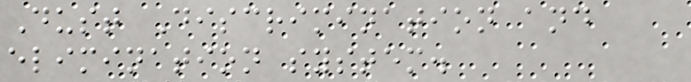Dust Discrimination and
elimination system.
